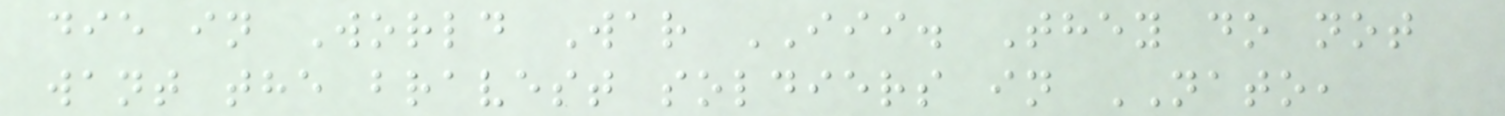die in World War III. They do not
want the bravest soldiers in NATO,
